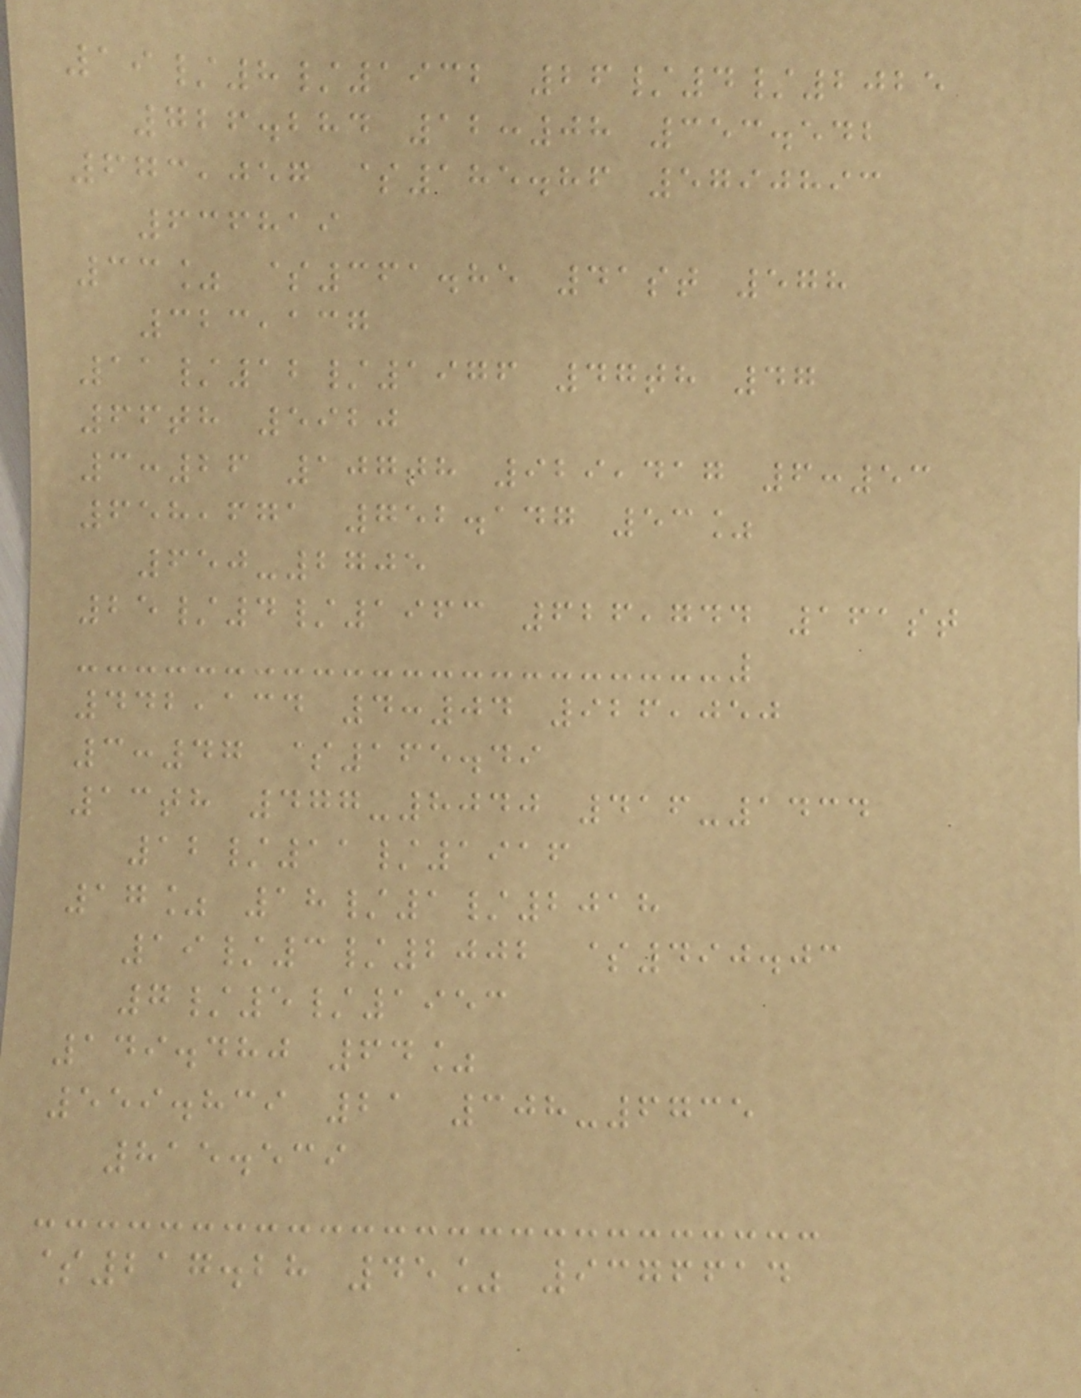19/8/1932 26/4/2025
726.284 12:08 353.542
673,057 $185.86 5790893
636819
33% $361.85 41st 578
323,137
11/12/1976 47th 47
66th 5920
3:26 107th 929,417 6:53
658,671 752.147 53%
650-2705
25/4/1963 626,744 161st
442,134 4:04 926,050
3:47 $165.49
13th 477-8040 416-1434
12/11/1916
17% 18/1/2018
19/3/2002 $490.03
7/5/1953
149.480 64%
559.839 21 308-6735
815.539
$217.28 45% 9376614
